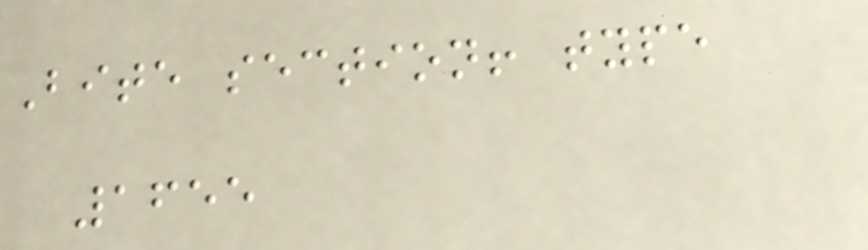Bite section! type
1655
